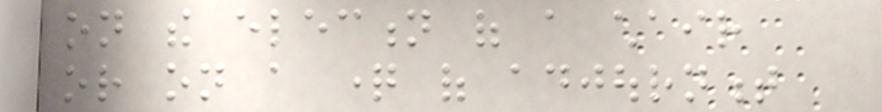on the election of a chair
or on a question of adjournment
